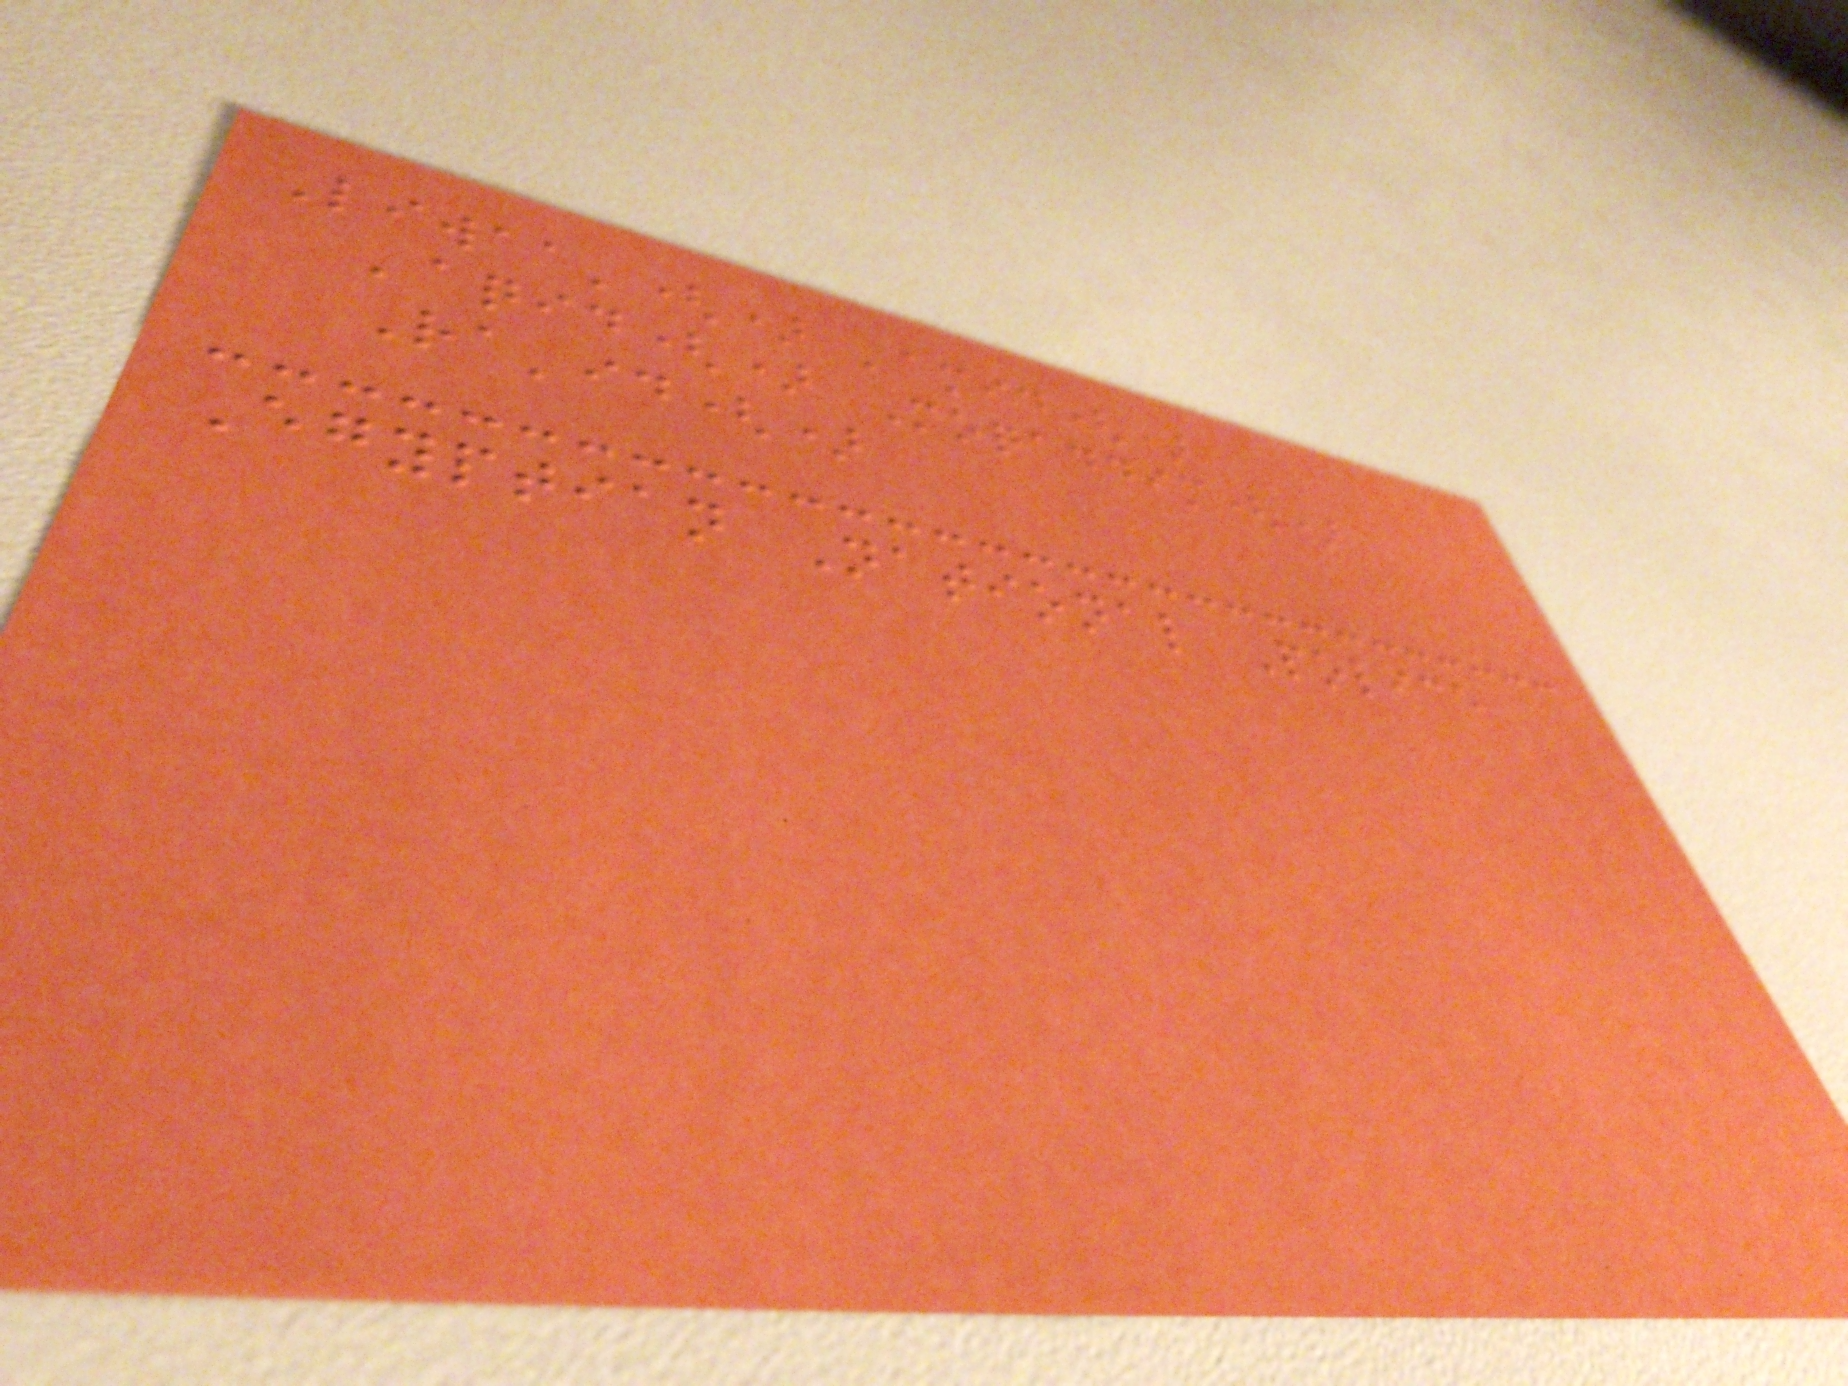Liwaa'() 'amid()
'aqid() Moqaddim()
Ra'id()
Egyptian National Police
